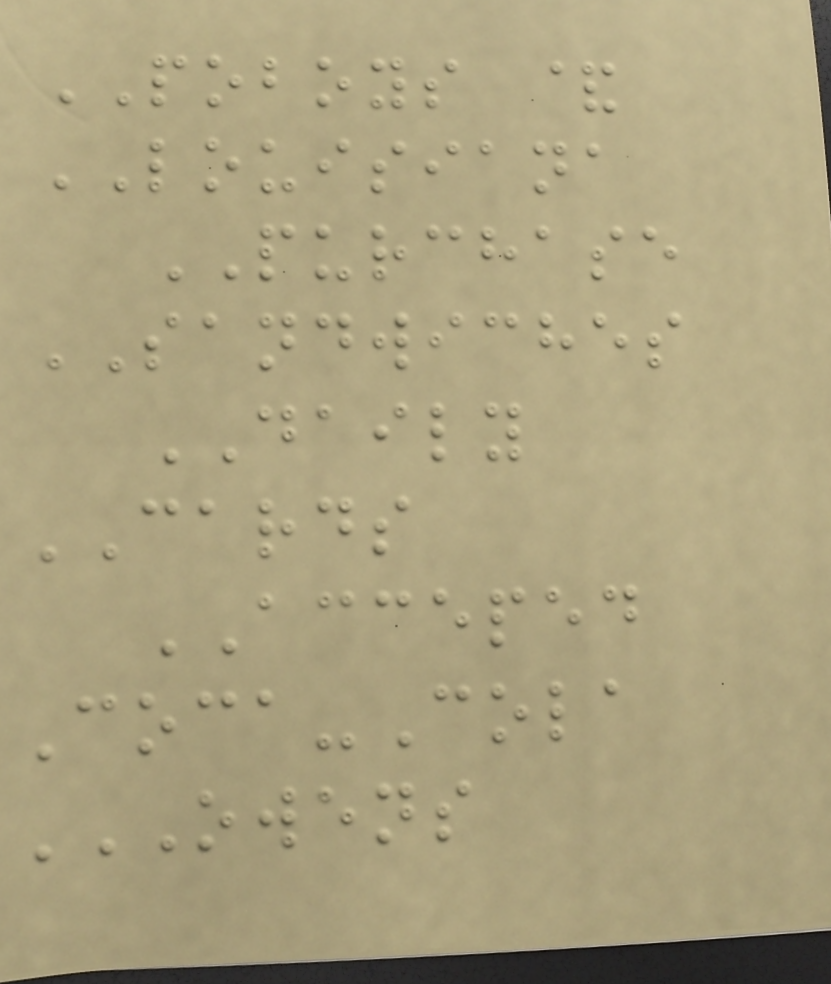POBOYS &
LOUISIANA
PURCHASE
SANDWICHES
DAILY
CARDS
ACCEPED
Coca-Cola
OWENS
